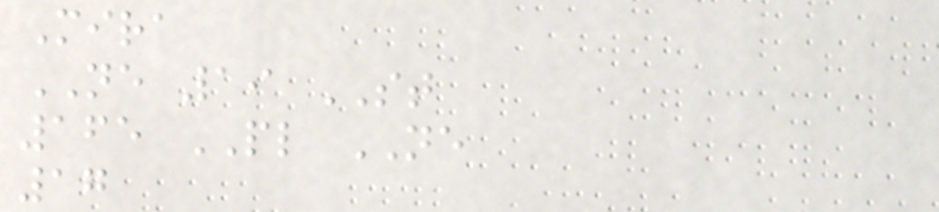Mira
NE 19 ST
165 PL NE
17
